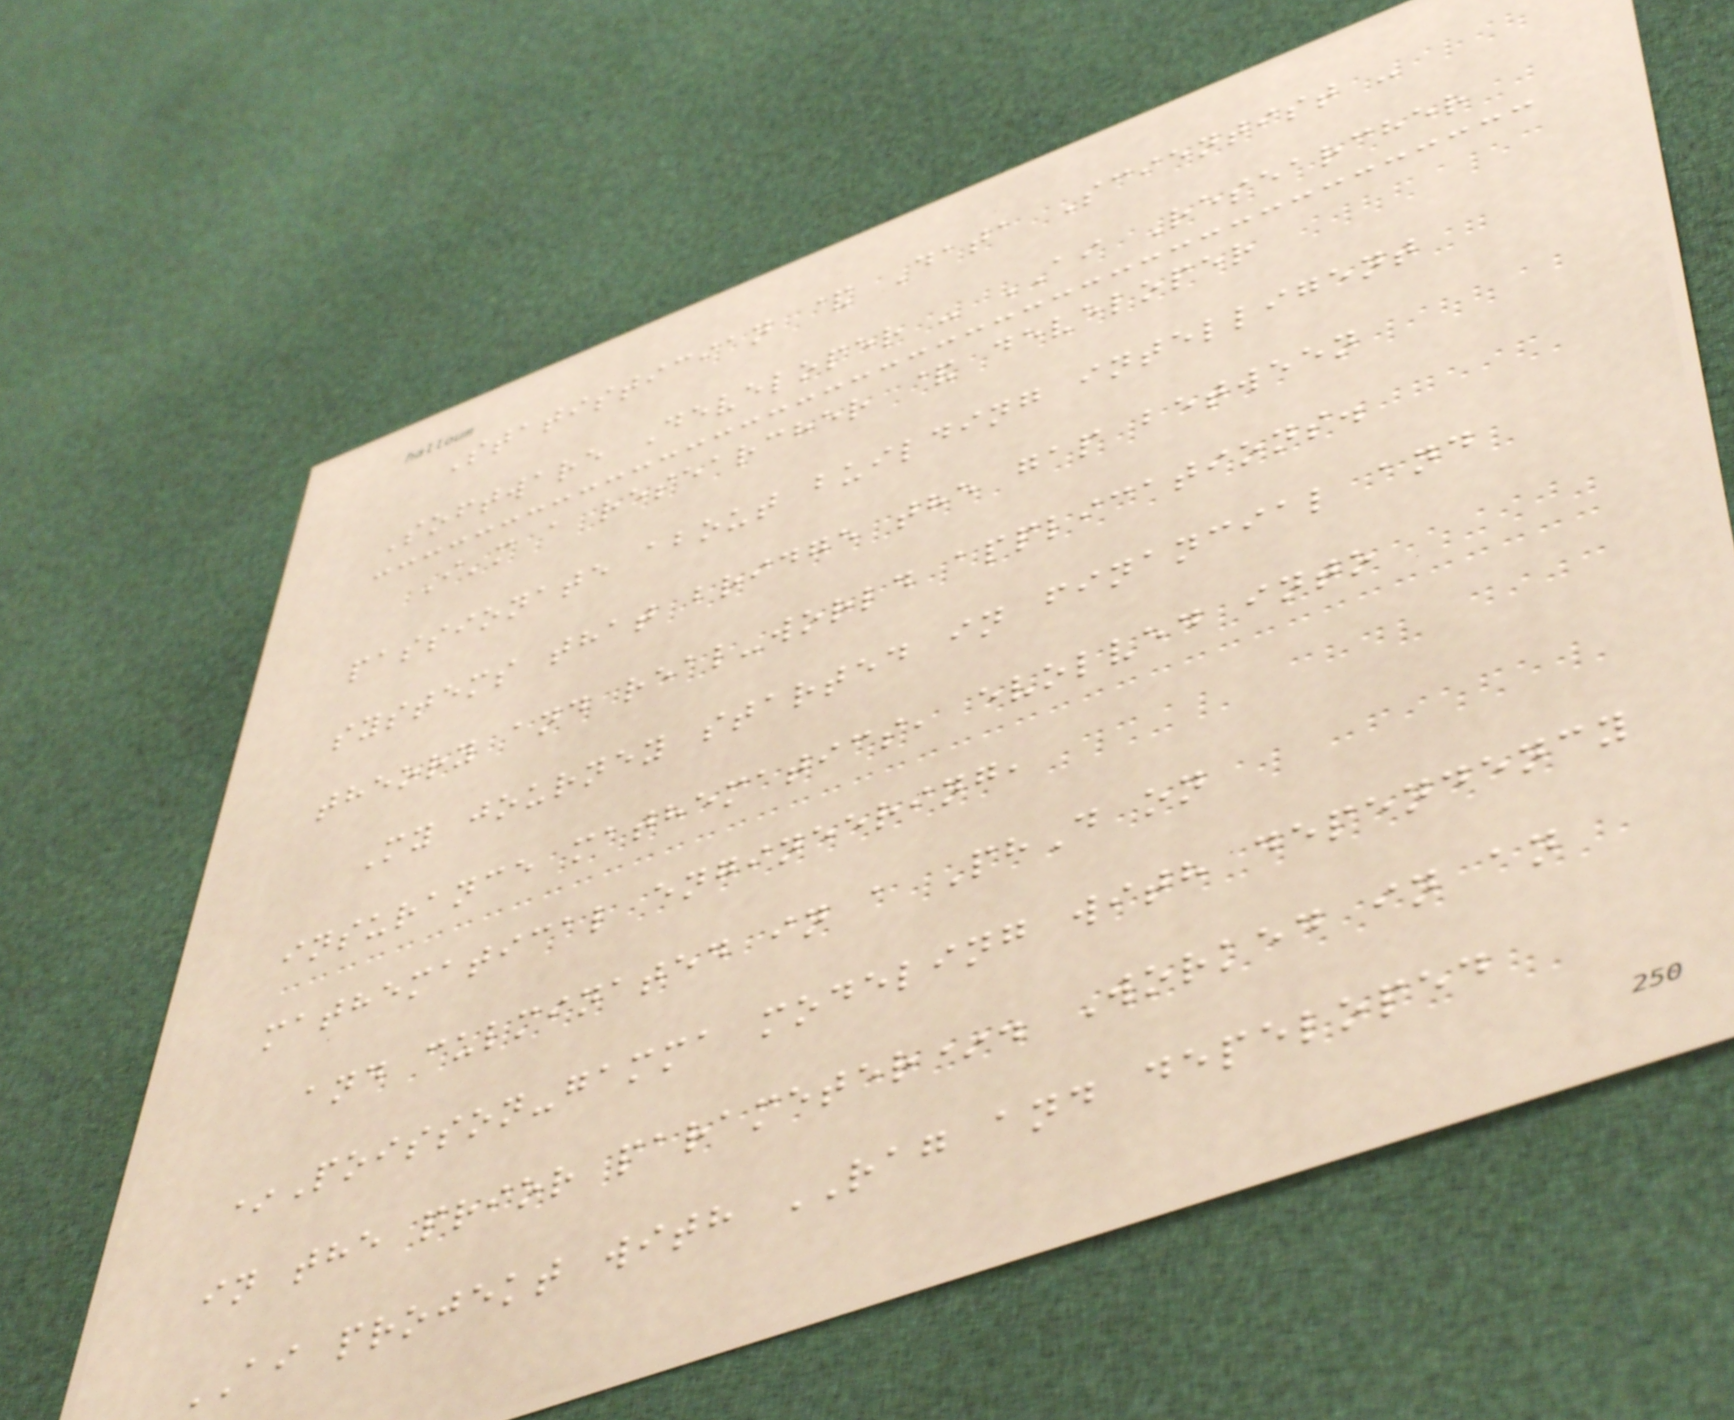Statistician & Data Scientist -
Software Developer - AI Researcher
I'm a researcher & developer
passionate about building intelligent
systems that bridge the gap between
theory and real-world applications.
My journey started in financial and
insurance mathematics, evolved into
mathematical engineering,
and culminated in a PhD on
*Poisson-gamma modeling with dependency
in the prior parameter*. Worked in an
AI projekt with RAG and depeloped
